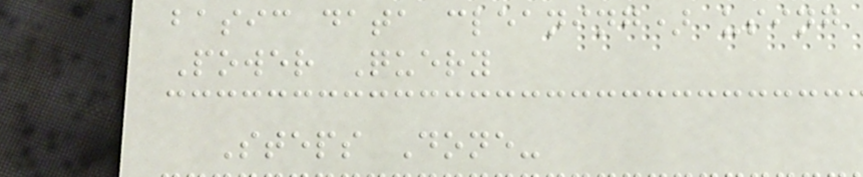basic data cleaning) using
Power Query
Steps Done-
